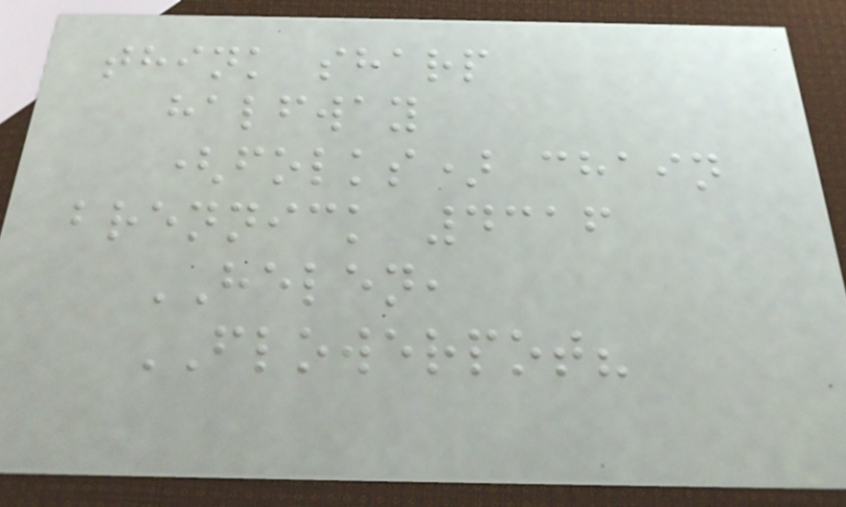think sharp
halfway
(folks) chain
brennick 4316
HELEN,
FLOWERPOT?
